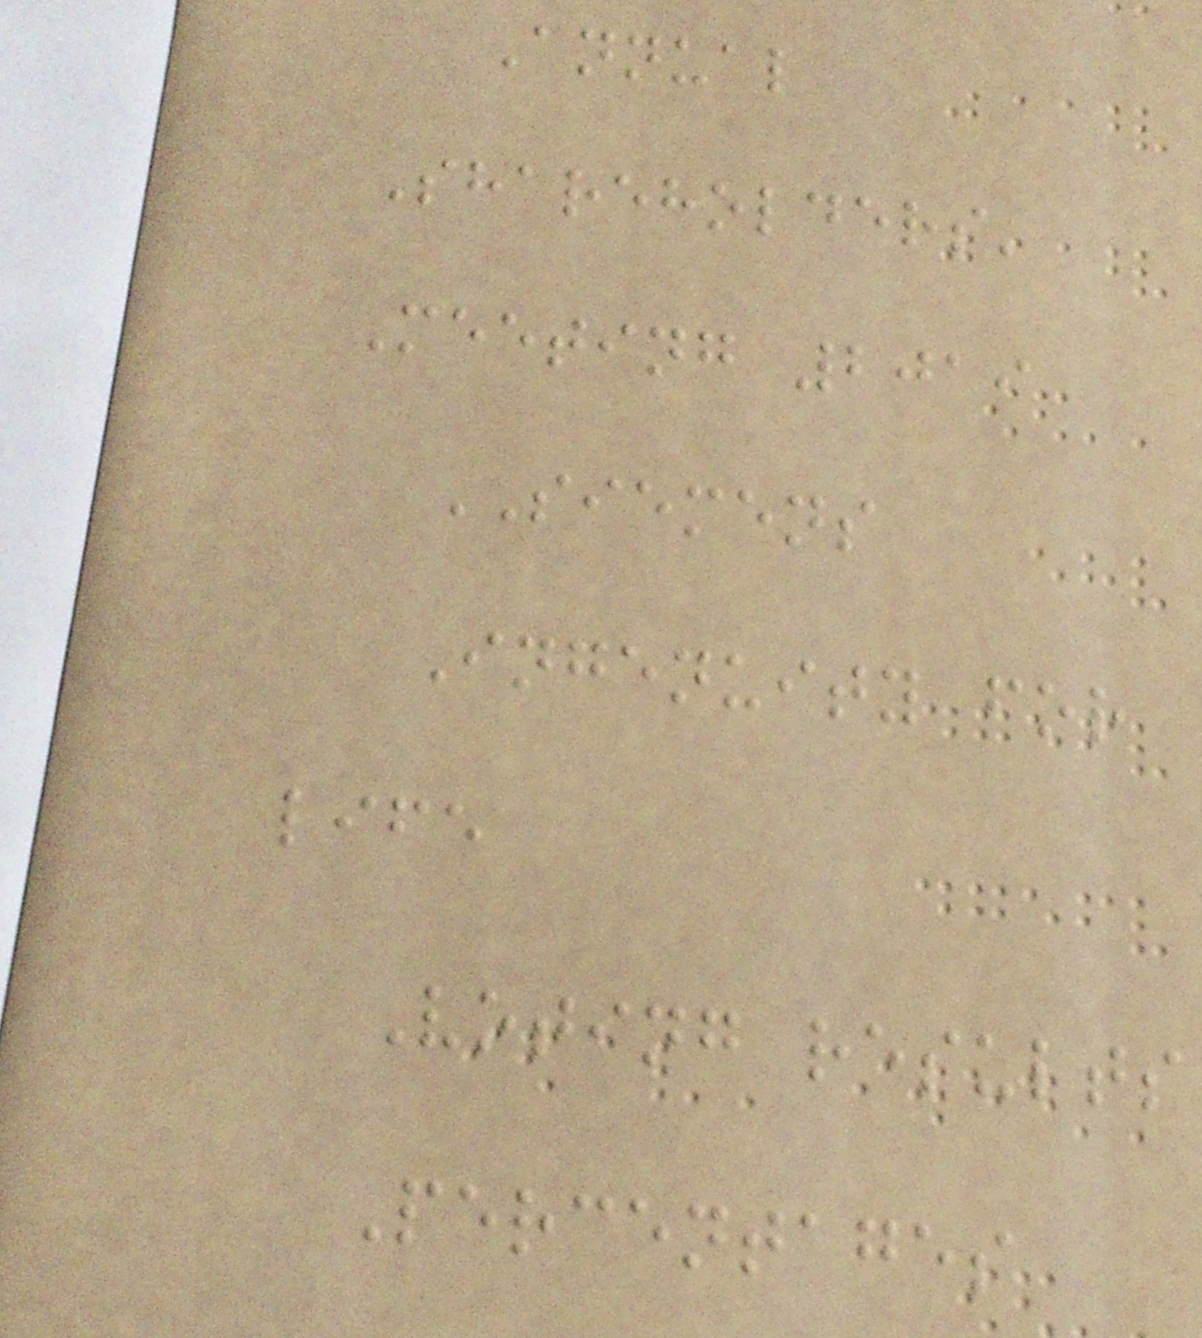Annual
Shareholders'
Meeting 2019
SIEMENS
Ingenuity for
life
Voting results
Percentages
